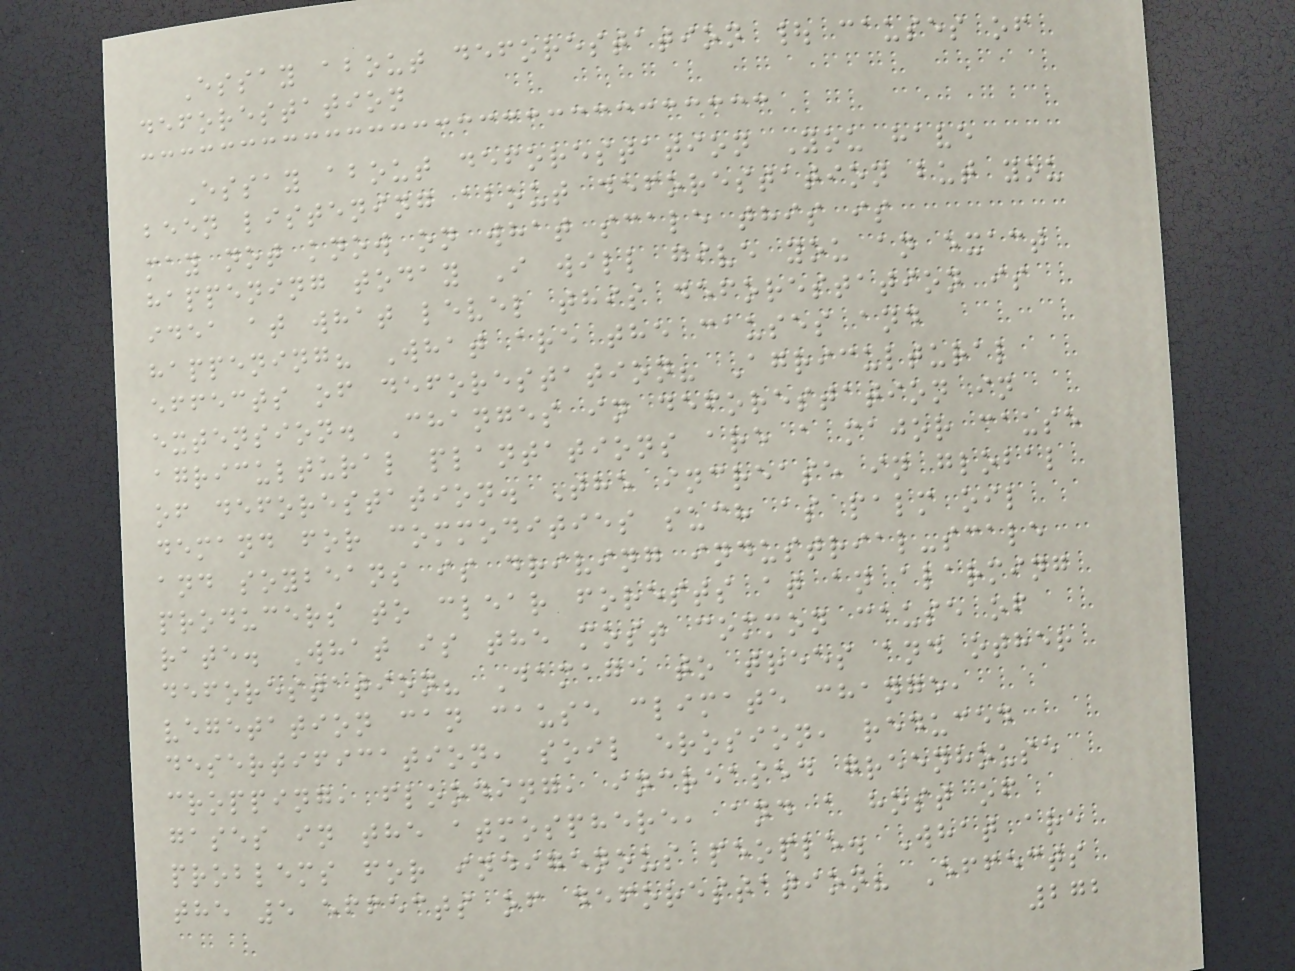Essay about deforestation | causes of
deforestation
Essay about deforestation You have
been listening about deforestation but you
may not know on what scale this is
happening today I will give you an exact
idea at what level this deforestation is
happening? What are the causes and
effects of deforestation? Agricultural
extension. Changes in deforestation in
agricultural plantations are a major cause
of deforestation. The increase in global
demand for commodities such as palm oil
and soybeans is driving industrial-scale
producers to clear forests at an alarming
rate. What is the most common cause of
deforestation? Damage to trees and other
vegetation can cause climate change,
desertification, soil erosion, reduced
cropping, flooding, increased greenhouse
gases in the atmosphere, and a host of
problems for indigenous people. What are
the 5 effects of deforestation? Effects
272
